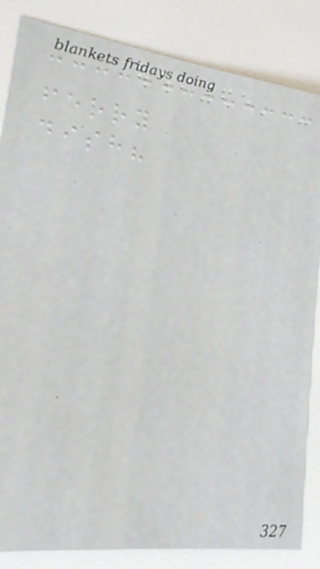ferry
dish?
